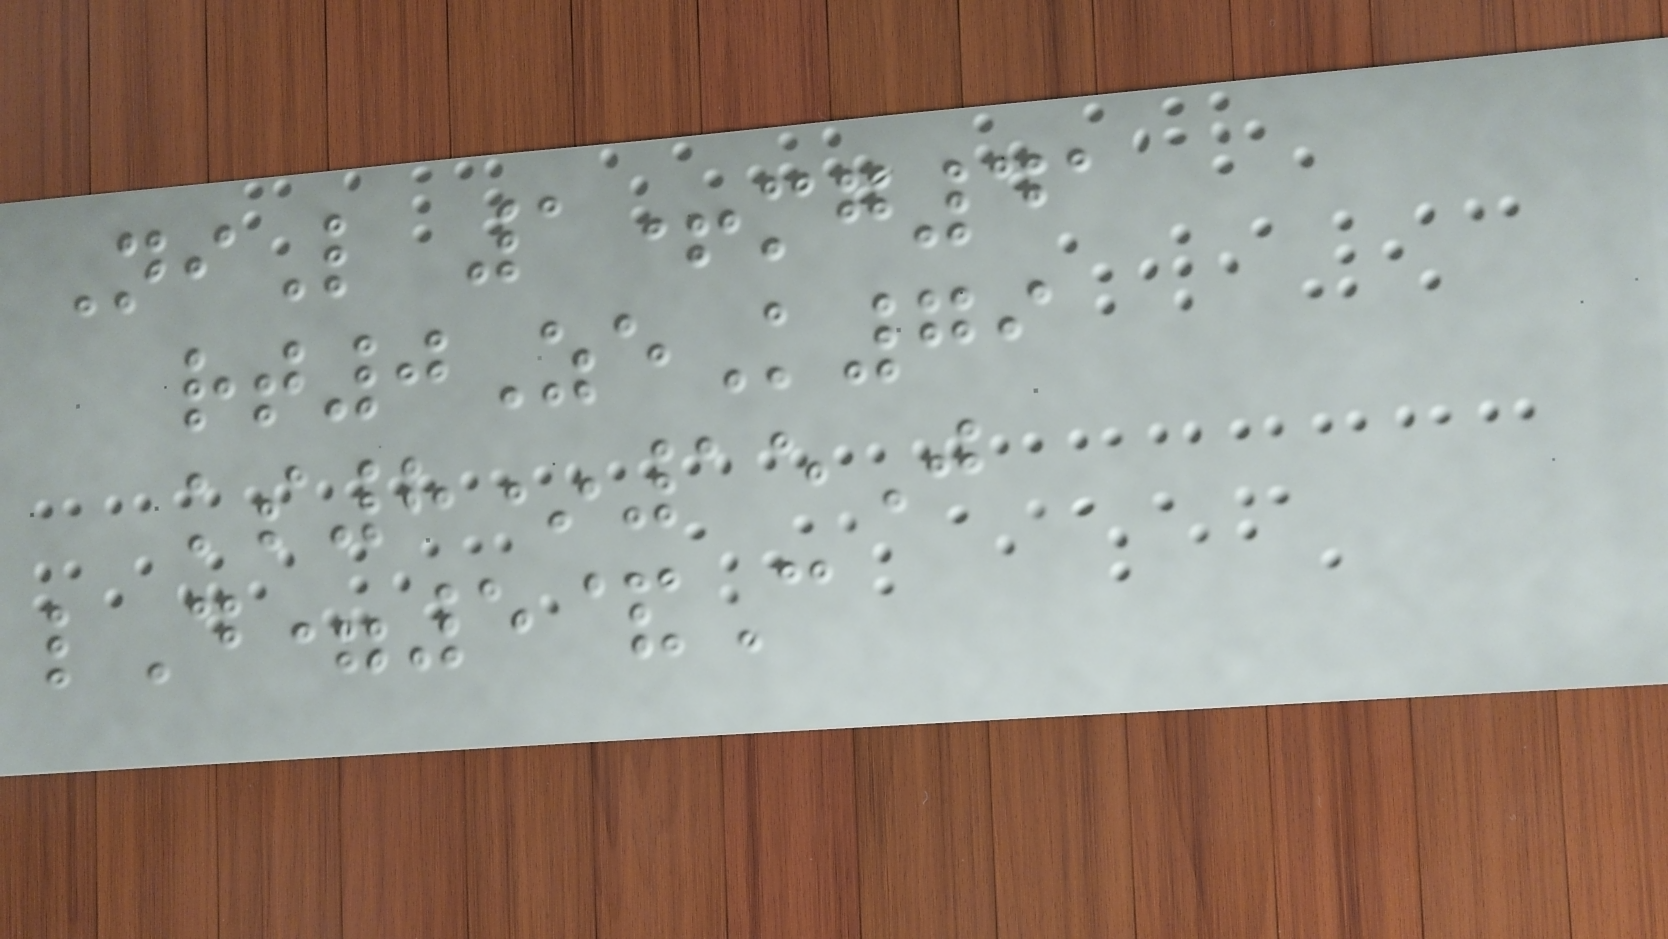NiL 1+mg41
rt0ZeK79
ks8*15J
lD=5&C
